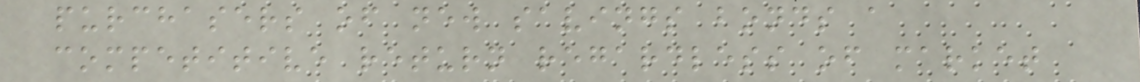purchasers of new savings bonds a
competitive return regardless of market
